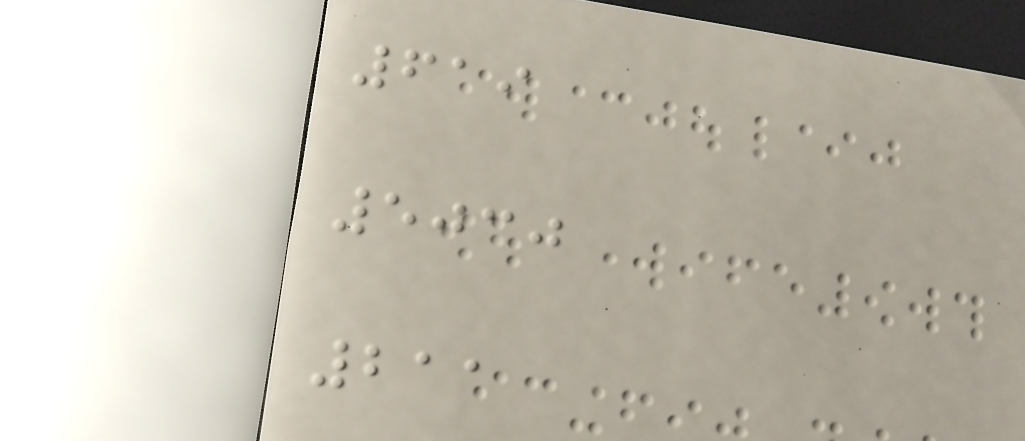619
5030
211
